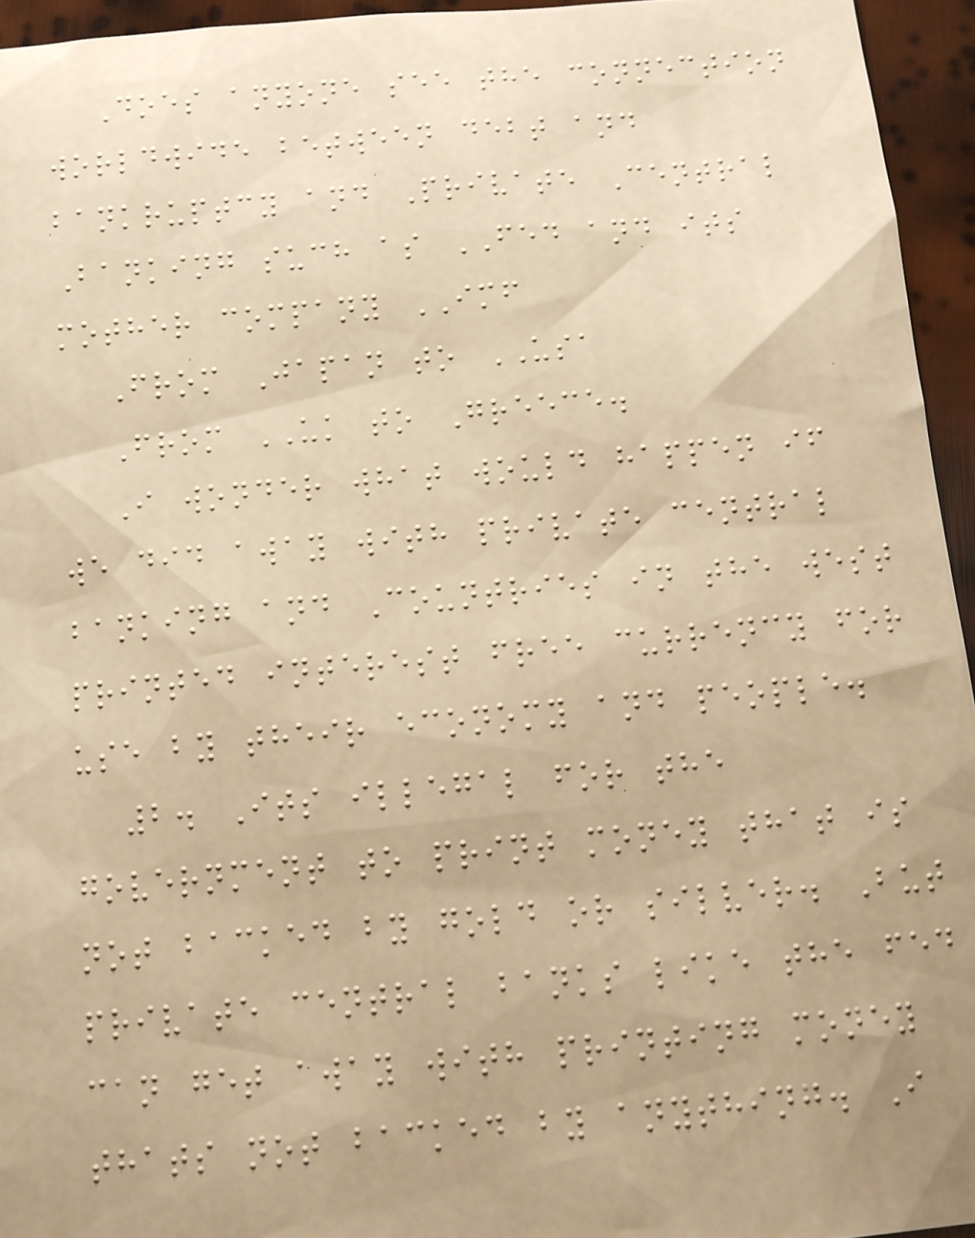Does anyone see the connection
worldwide between debt and
bankruptcy and Private Central
Banking such as FED and its
mother company IMF
From Japan to USA
From UK to Greece.
I wonder what would happen if
we did away with private central
banking and Countries in the west
printed interest free currency for
use by their economy and people.
2. Its illegal for the
government to print money that is
not backed by gold or silver. But
private central banks like the fed
can get away with printing money
thats not backed by anything. I
